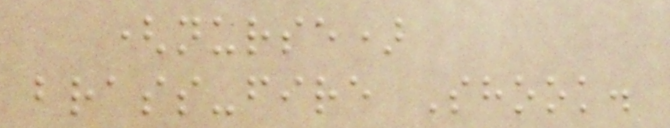(nurse)
brass-fire Shook.
